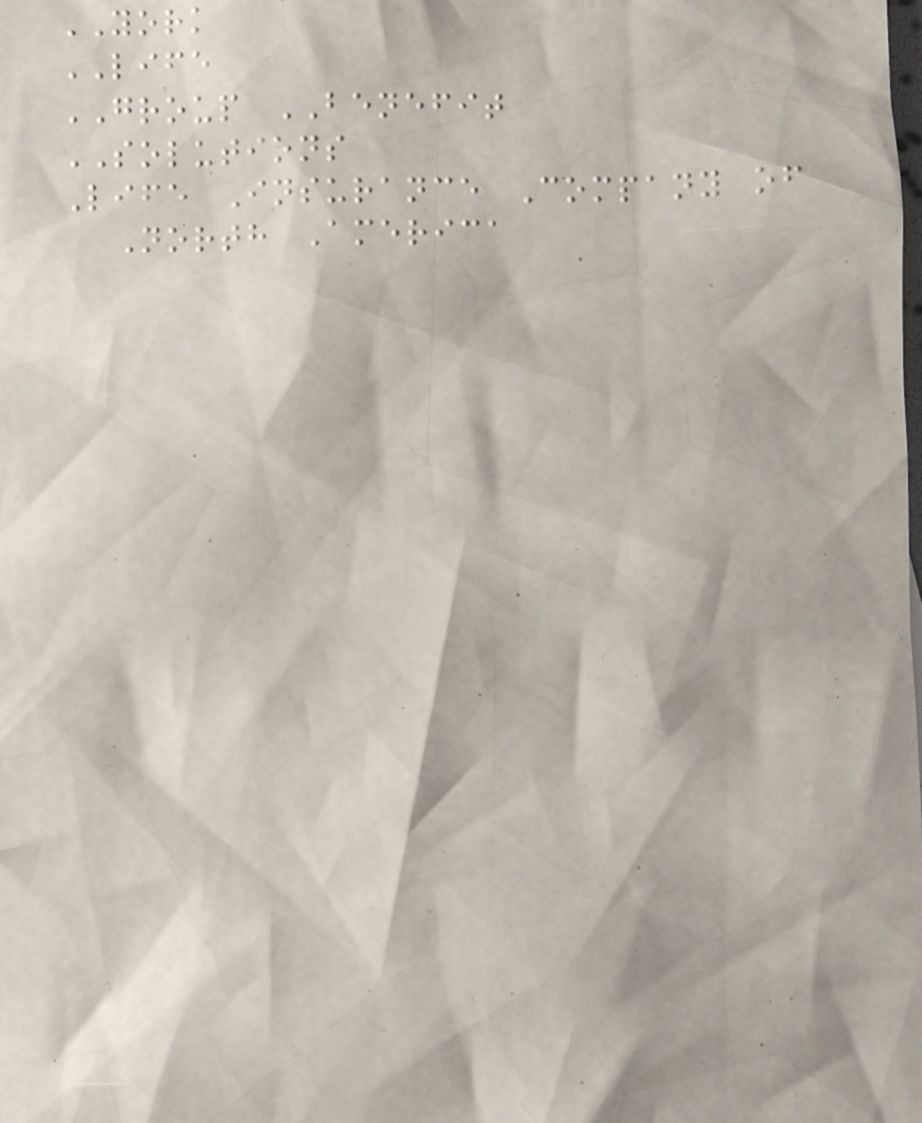YORK
LIFE
GROUP BENEFIT
SOLUTIONS
Life Insurance Company of
North America
